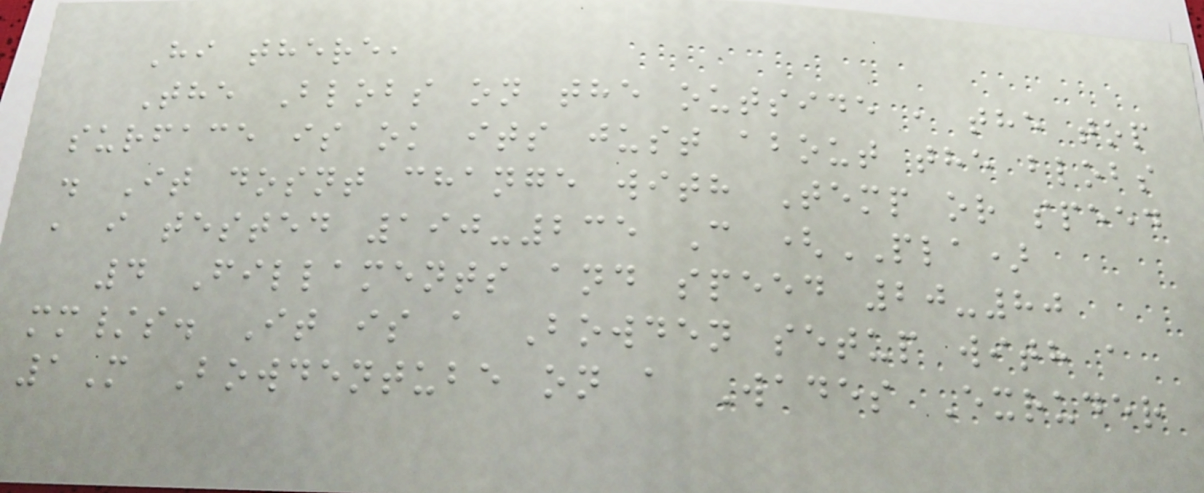Hi there,
The Blobs on the outside , the top
surface is ok its just about the blobs
. It dosnt change with Temp or speed
, i tested 190-235 C (PLA)
4 Fillaments and speed 20-80
mm/s. It is a Bowden setup with a
1M Bowdentube on a Wades Exruder
